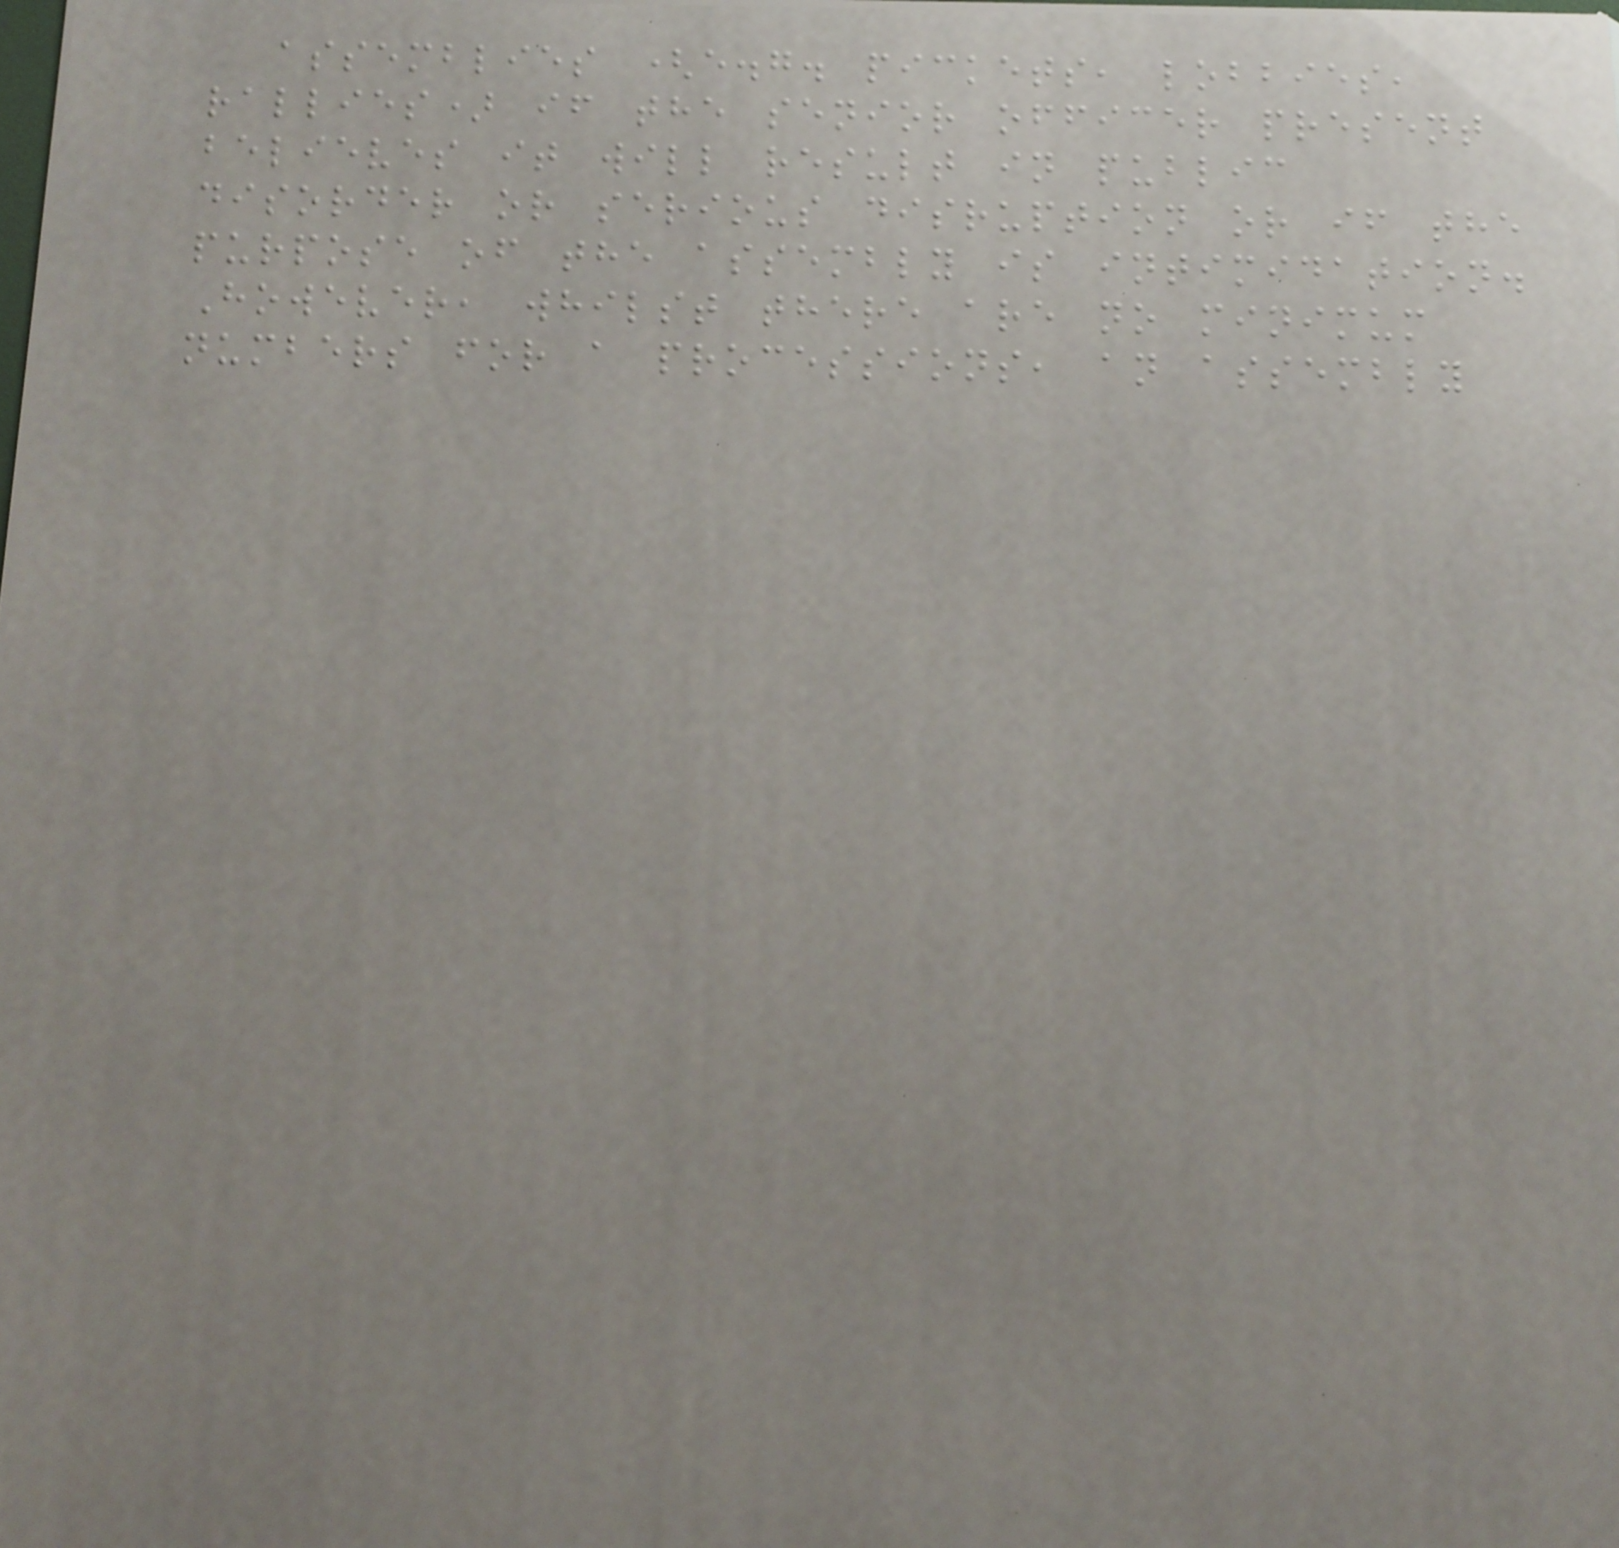assemblies (e.g. pickets, lobbies,
rallies) if the senior officer present
believes it will result in public
disorder or serious disruption or if the
purpose of the assembly is intimidation.
However, whilst there are no minimum
numbers for a processions, an assembly
